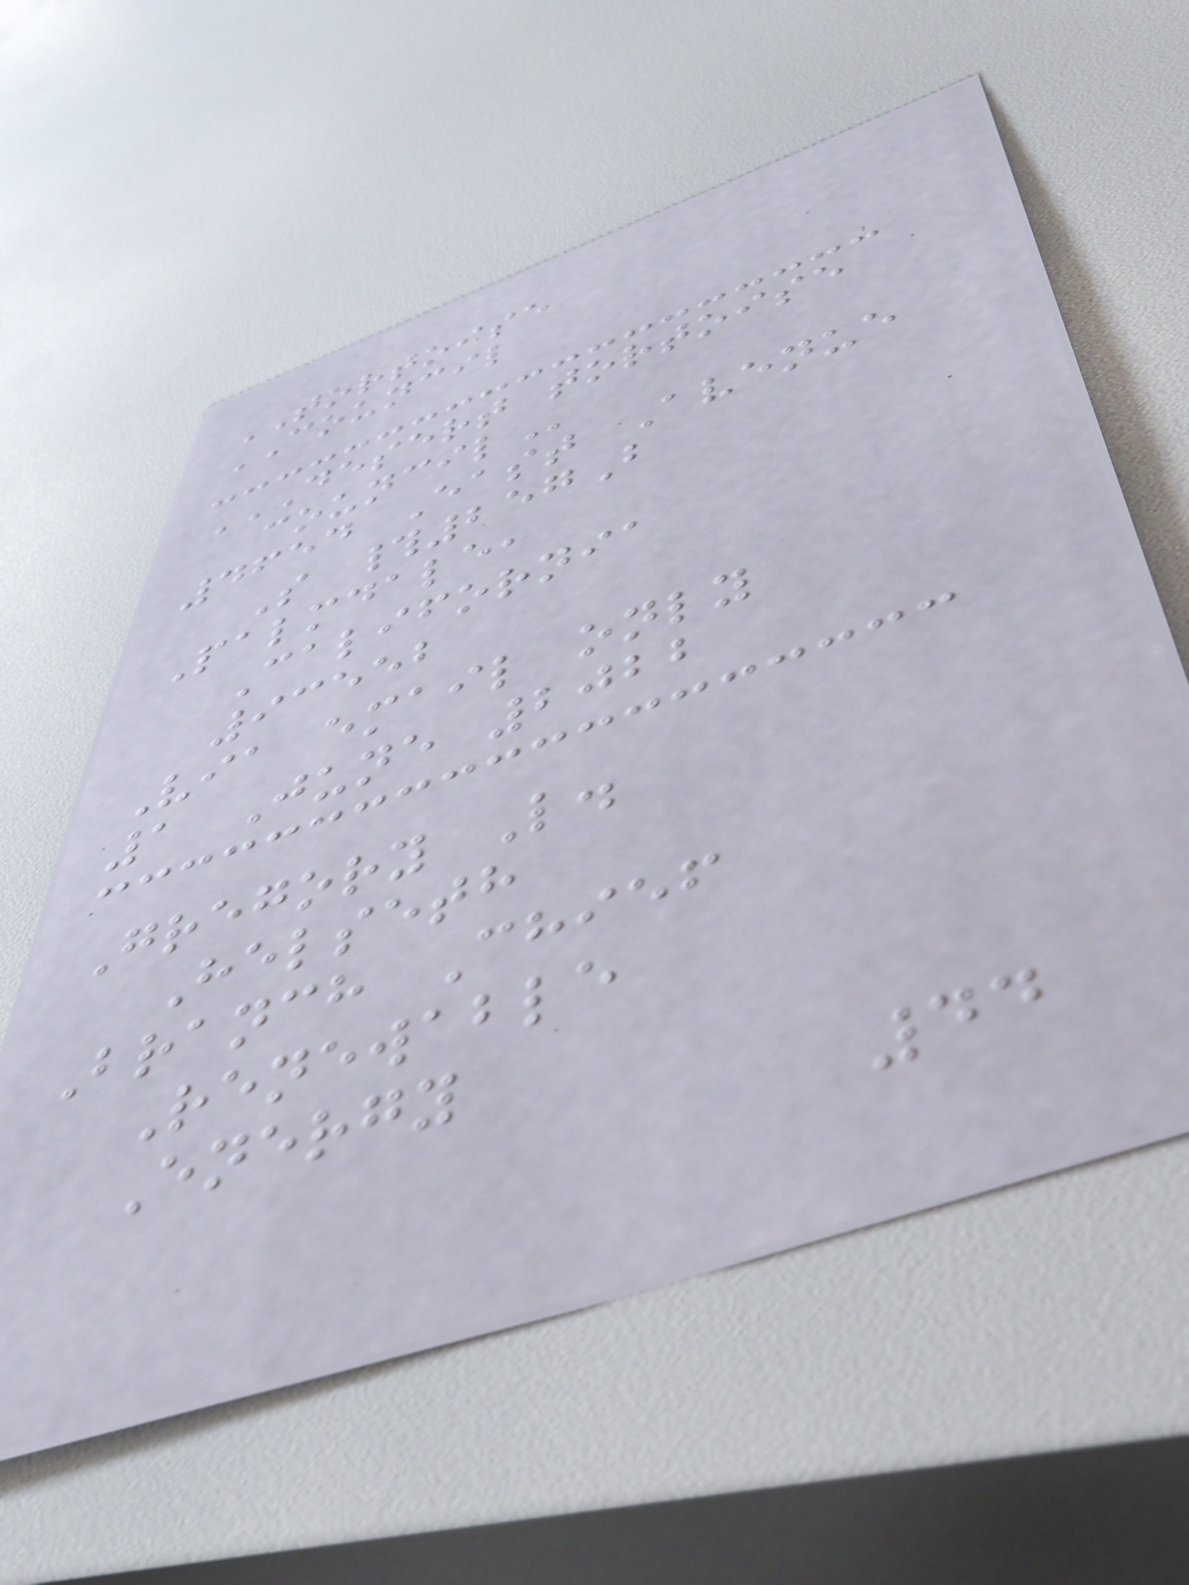TORTOISE
COUNCIL
DESERT TORTOISE
COUNCIL
4654 East Avenue
S #257B
Palmdale,
California
93552
Via email only
1 June 2022
Gregory L.
Helseth
Branch Chief
Renewable
Energy
44
